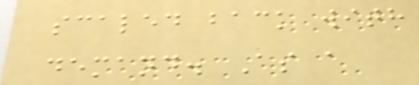scaled back with
demand. As a
